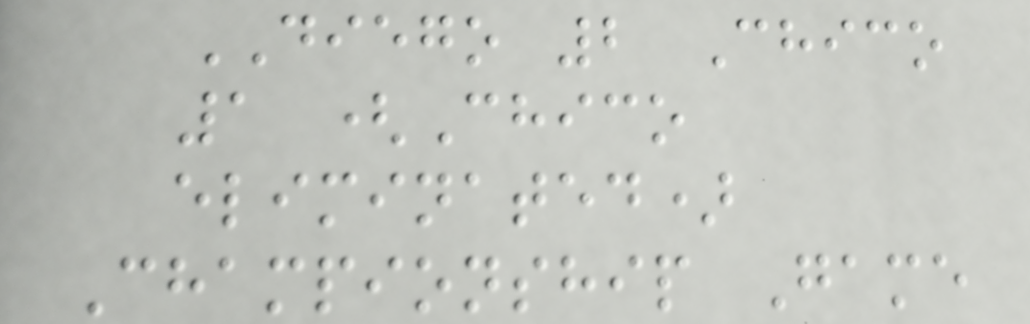DIEGO 2 Chico
1 (Chico
eliminated)
Championship Game
